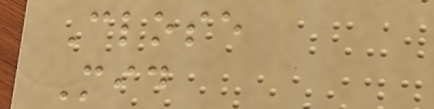Close
Mid
